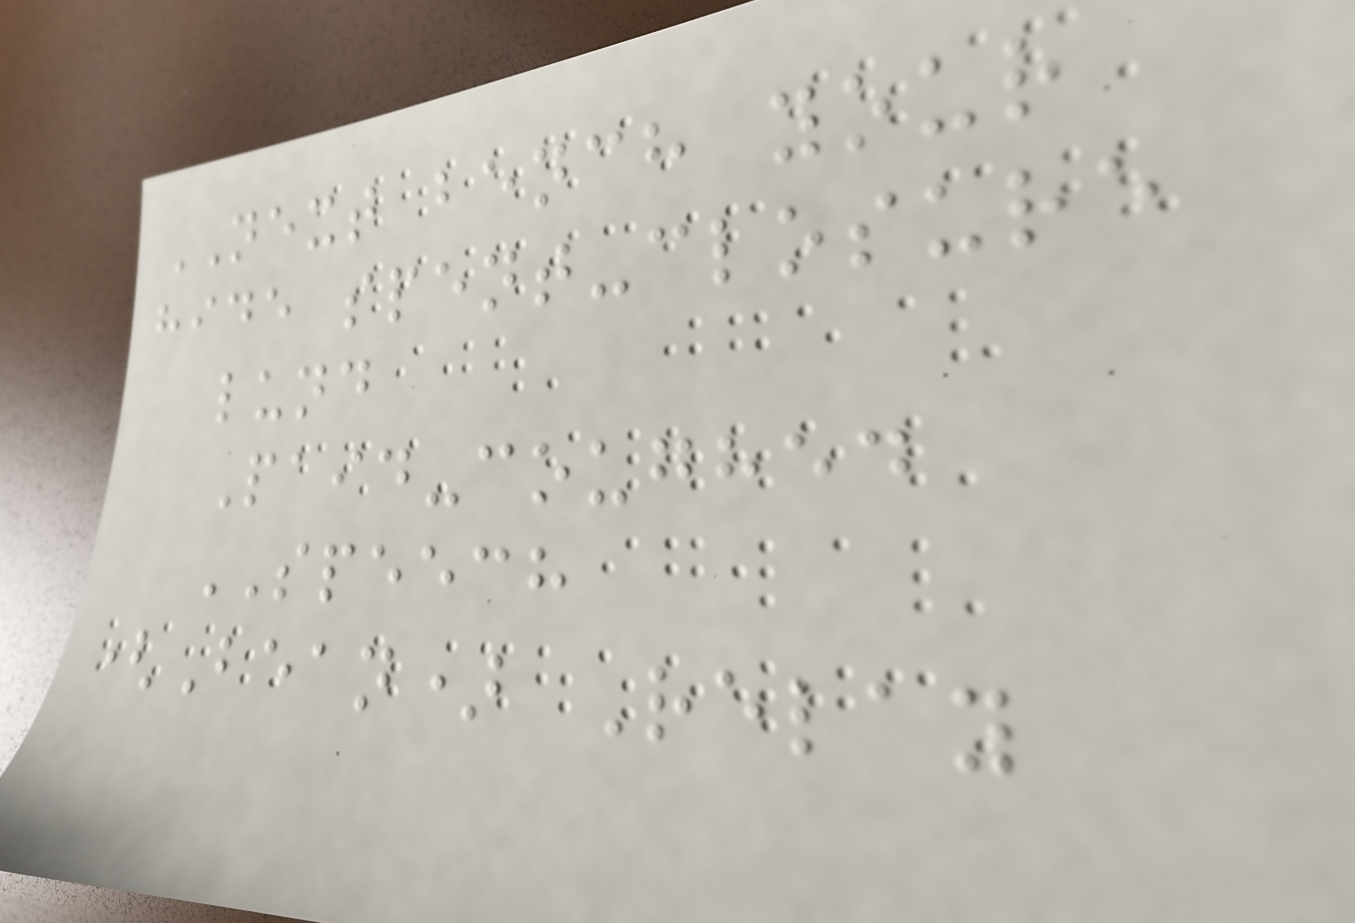NEXT bench your
hide spent-closure
lund
Paid-coughed
SPEECH
(Bean) Relay
